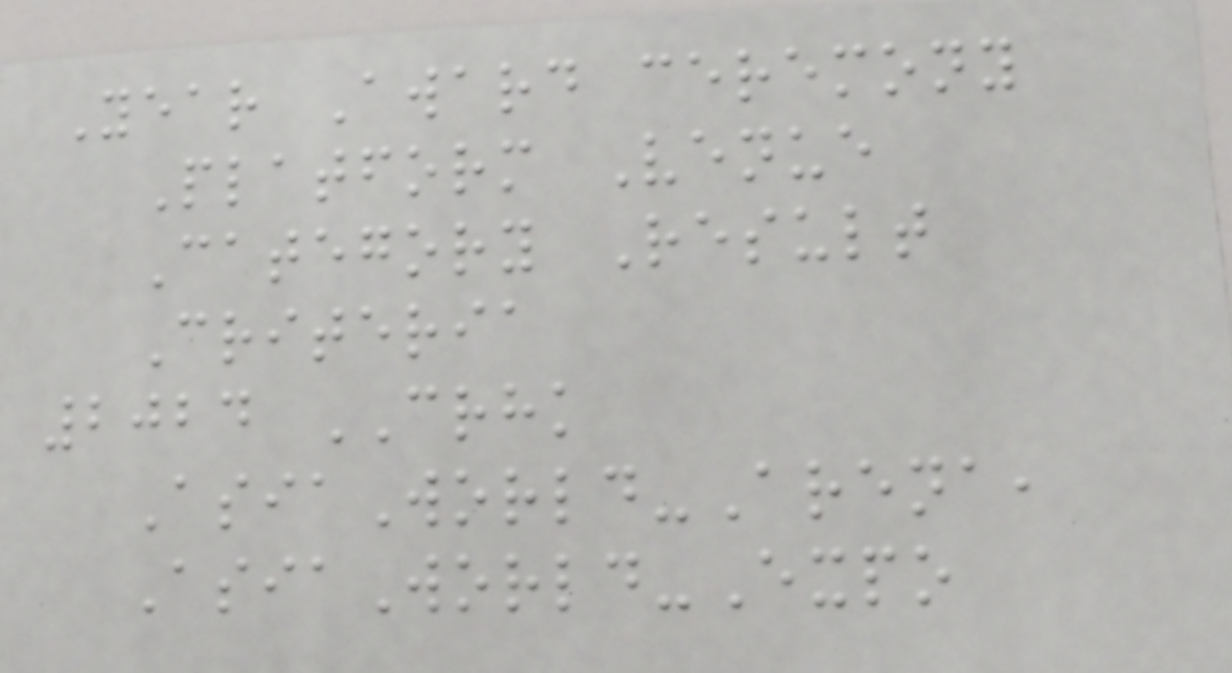Year Award ceremony
Platform Venue
Category Result
Criteria
2024 CRHK
AsiaWorld-Arena,
AsiaWorld-Expo
